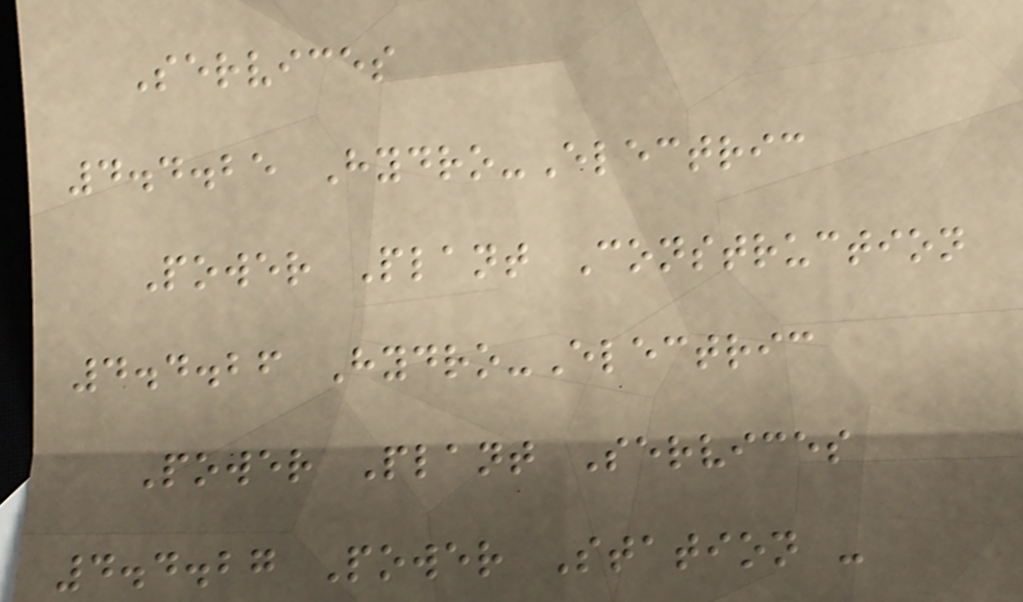Services
4.4.25 Hydro-Electric
Power Plant Construction
4.4.26 Hydro-Electric
Power Plant Services
4.4.27 Power Station -
